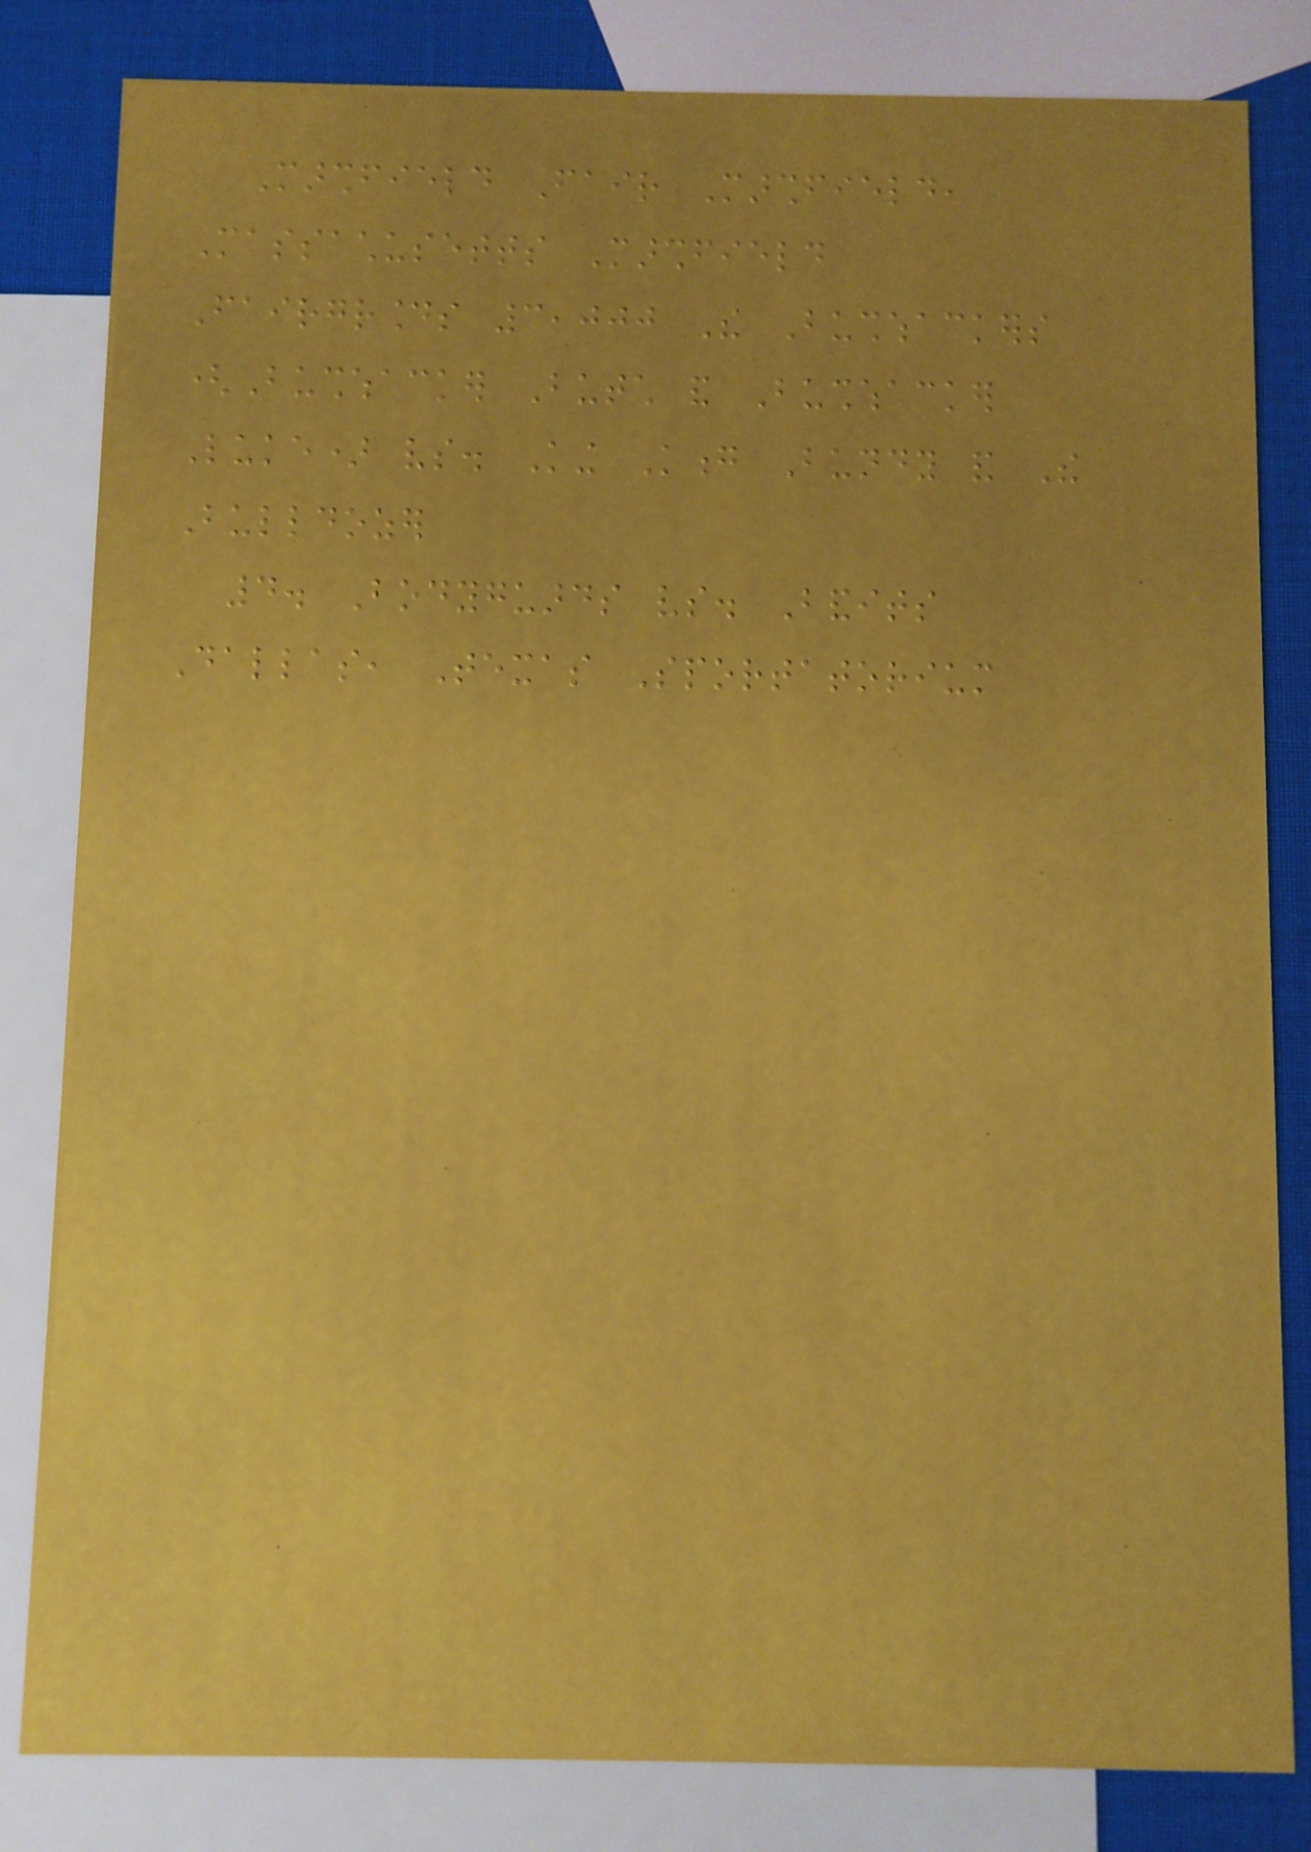Marshfield Fair Marshfield,
Massachusetts Marshfield
Fairgrounds 3,000 The Bushwhackers
(Bushwhacker Butch and Bushwhacker
Luke) vs. King Kong Bundy and The
Bulldozer
4. Bodyguards vs. Bandits
Dallas, Texas Sportatorium
